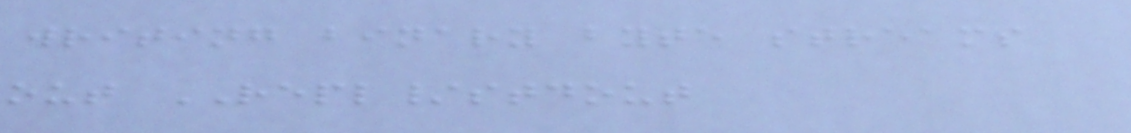writing binary byte streams
out REPL/stdout
